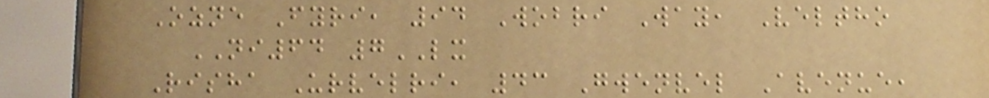Ozne Fyri, 94 Wobri Way, Veltho
NI64 7LX
Risha Urvelri, 43 Gwenvel Avenue,
